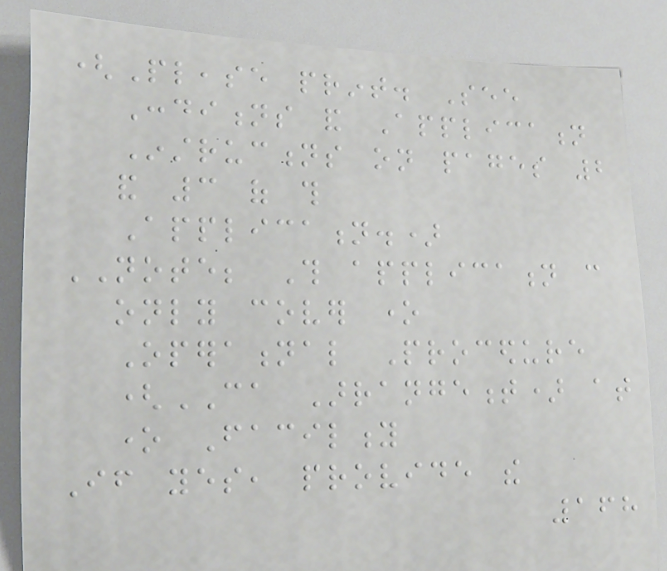(Please print. See
Conditions and Application
Instructions on pages 2
and 3 of this
Application.)
NOTE; This application can
only cover one
Operational Procedure
(CA Arrangement) at
one Facility
If yes, provide the
168
